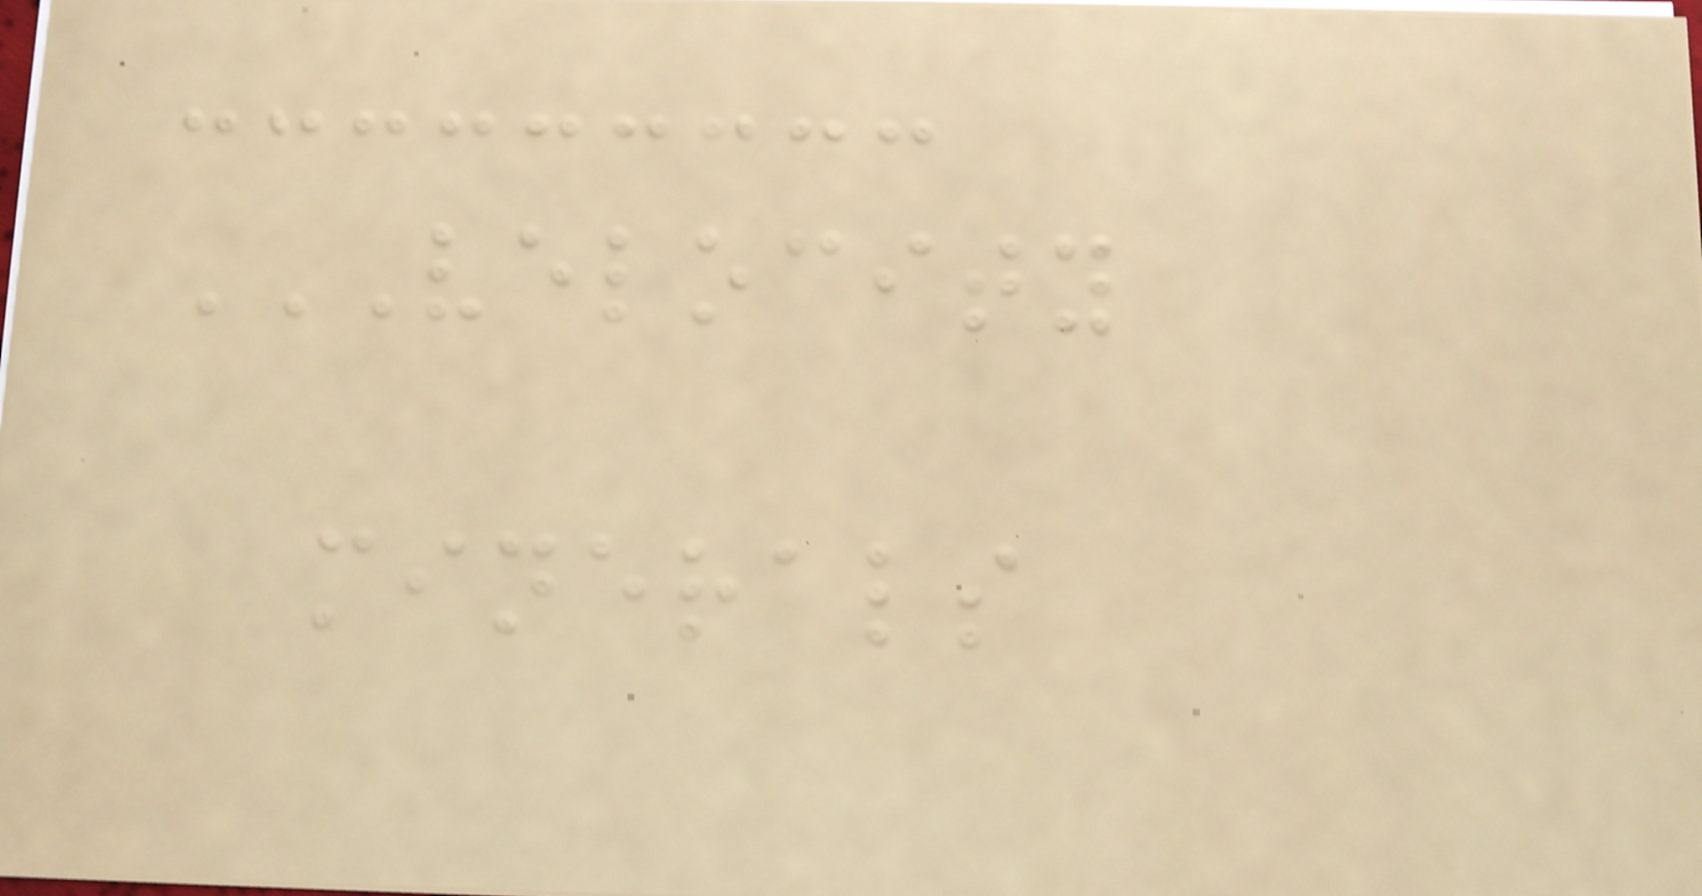VELOCITY
MINERALS
